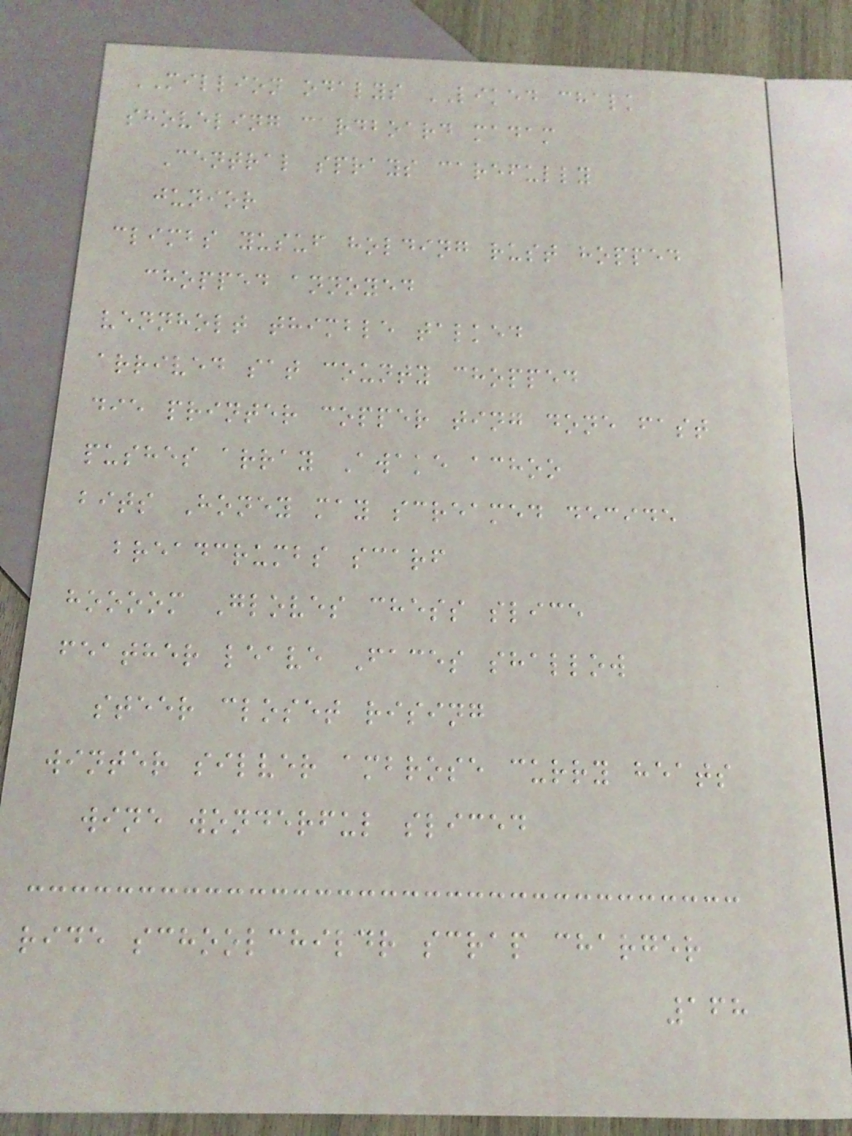MILLION odalys LIKED chalk
shoveling cardboard madam
Central sprays carefully
junior
climbs yusuf holding rust hopped
chopped annoyed
vennholt thimble talked
arrived sat county chopped
die printer copper ting done fast
pushes array Awake achoo
bits Honey may screamed decide
breadcrumbs scarf
hoooom Gloves chess slice
feather leave Faces shallow
steer closet rising
winter silver ambrose curry heats
wine wonderful sliced
ride schoolchildr scrap charger
168
